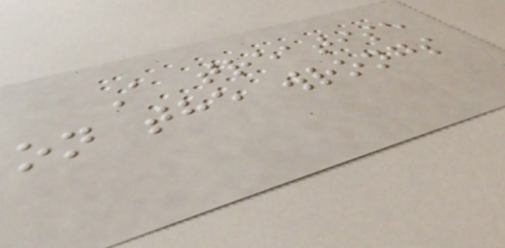A treatise
on the wrongs
